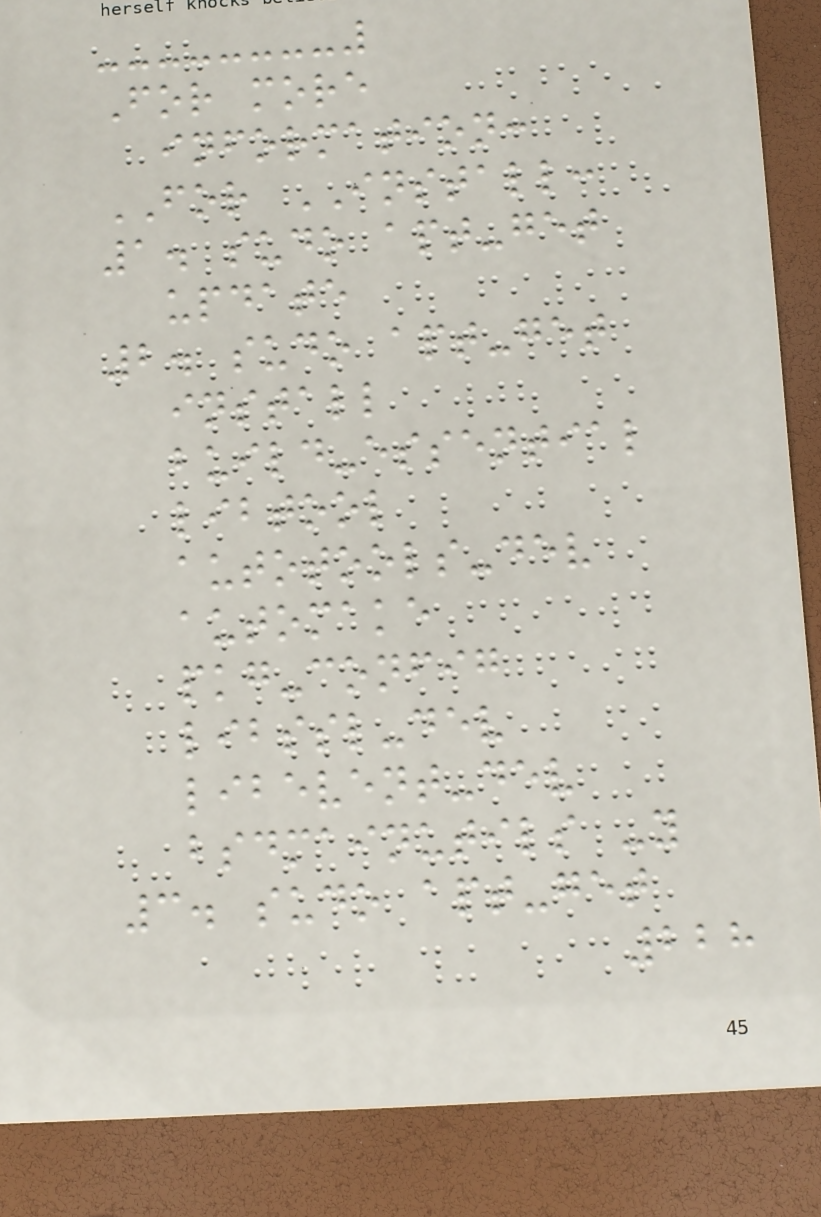For more
information:
FOR INSTALL:
1. sudo apt-get
update
2. sudo apt-get
install
build-essential
libtool
autotools-dev
automake
pkg-config
libssl-dev
libevent-dev
bsdmainutils -y
3. sudo apt-get
228
